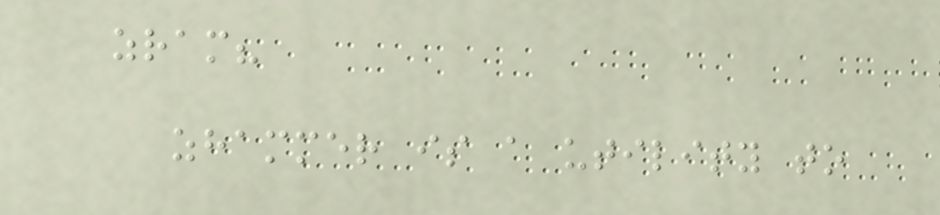zram?
zhammer is a utility to
